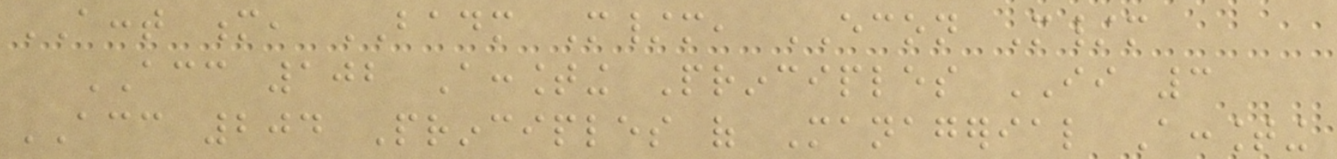ACCT m, BADM M/m, ECON M/m
ACC 102 Accounting Principles II 3
ACC 204 Principles of Managerial Accounting
